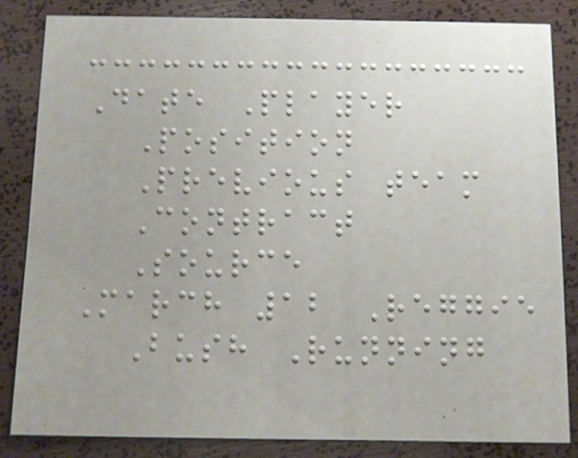Date Player
Position
Previous team
Contract
Source
March 12 Reggie
Bush Running
